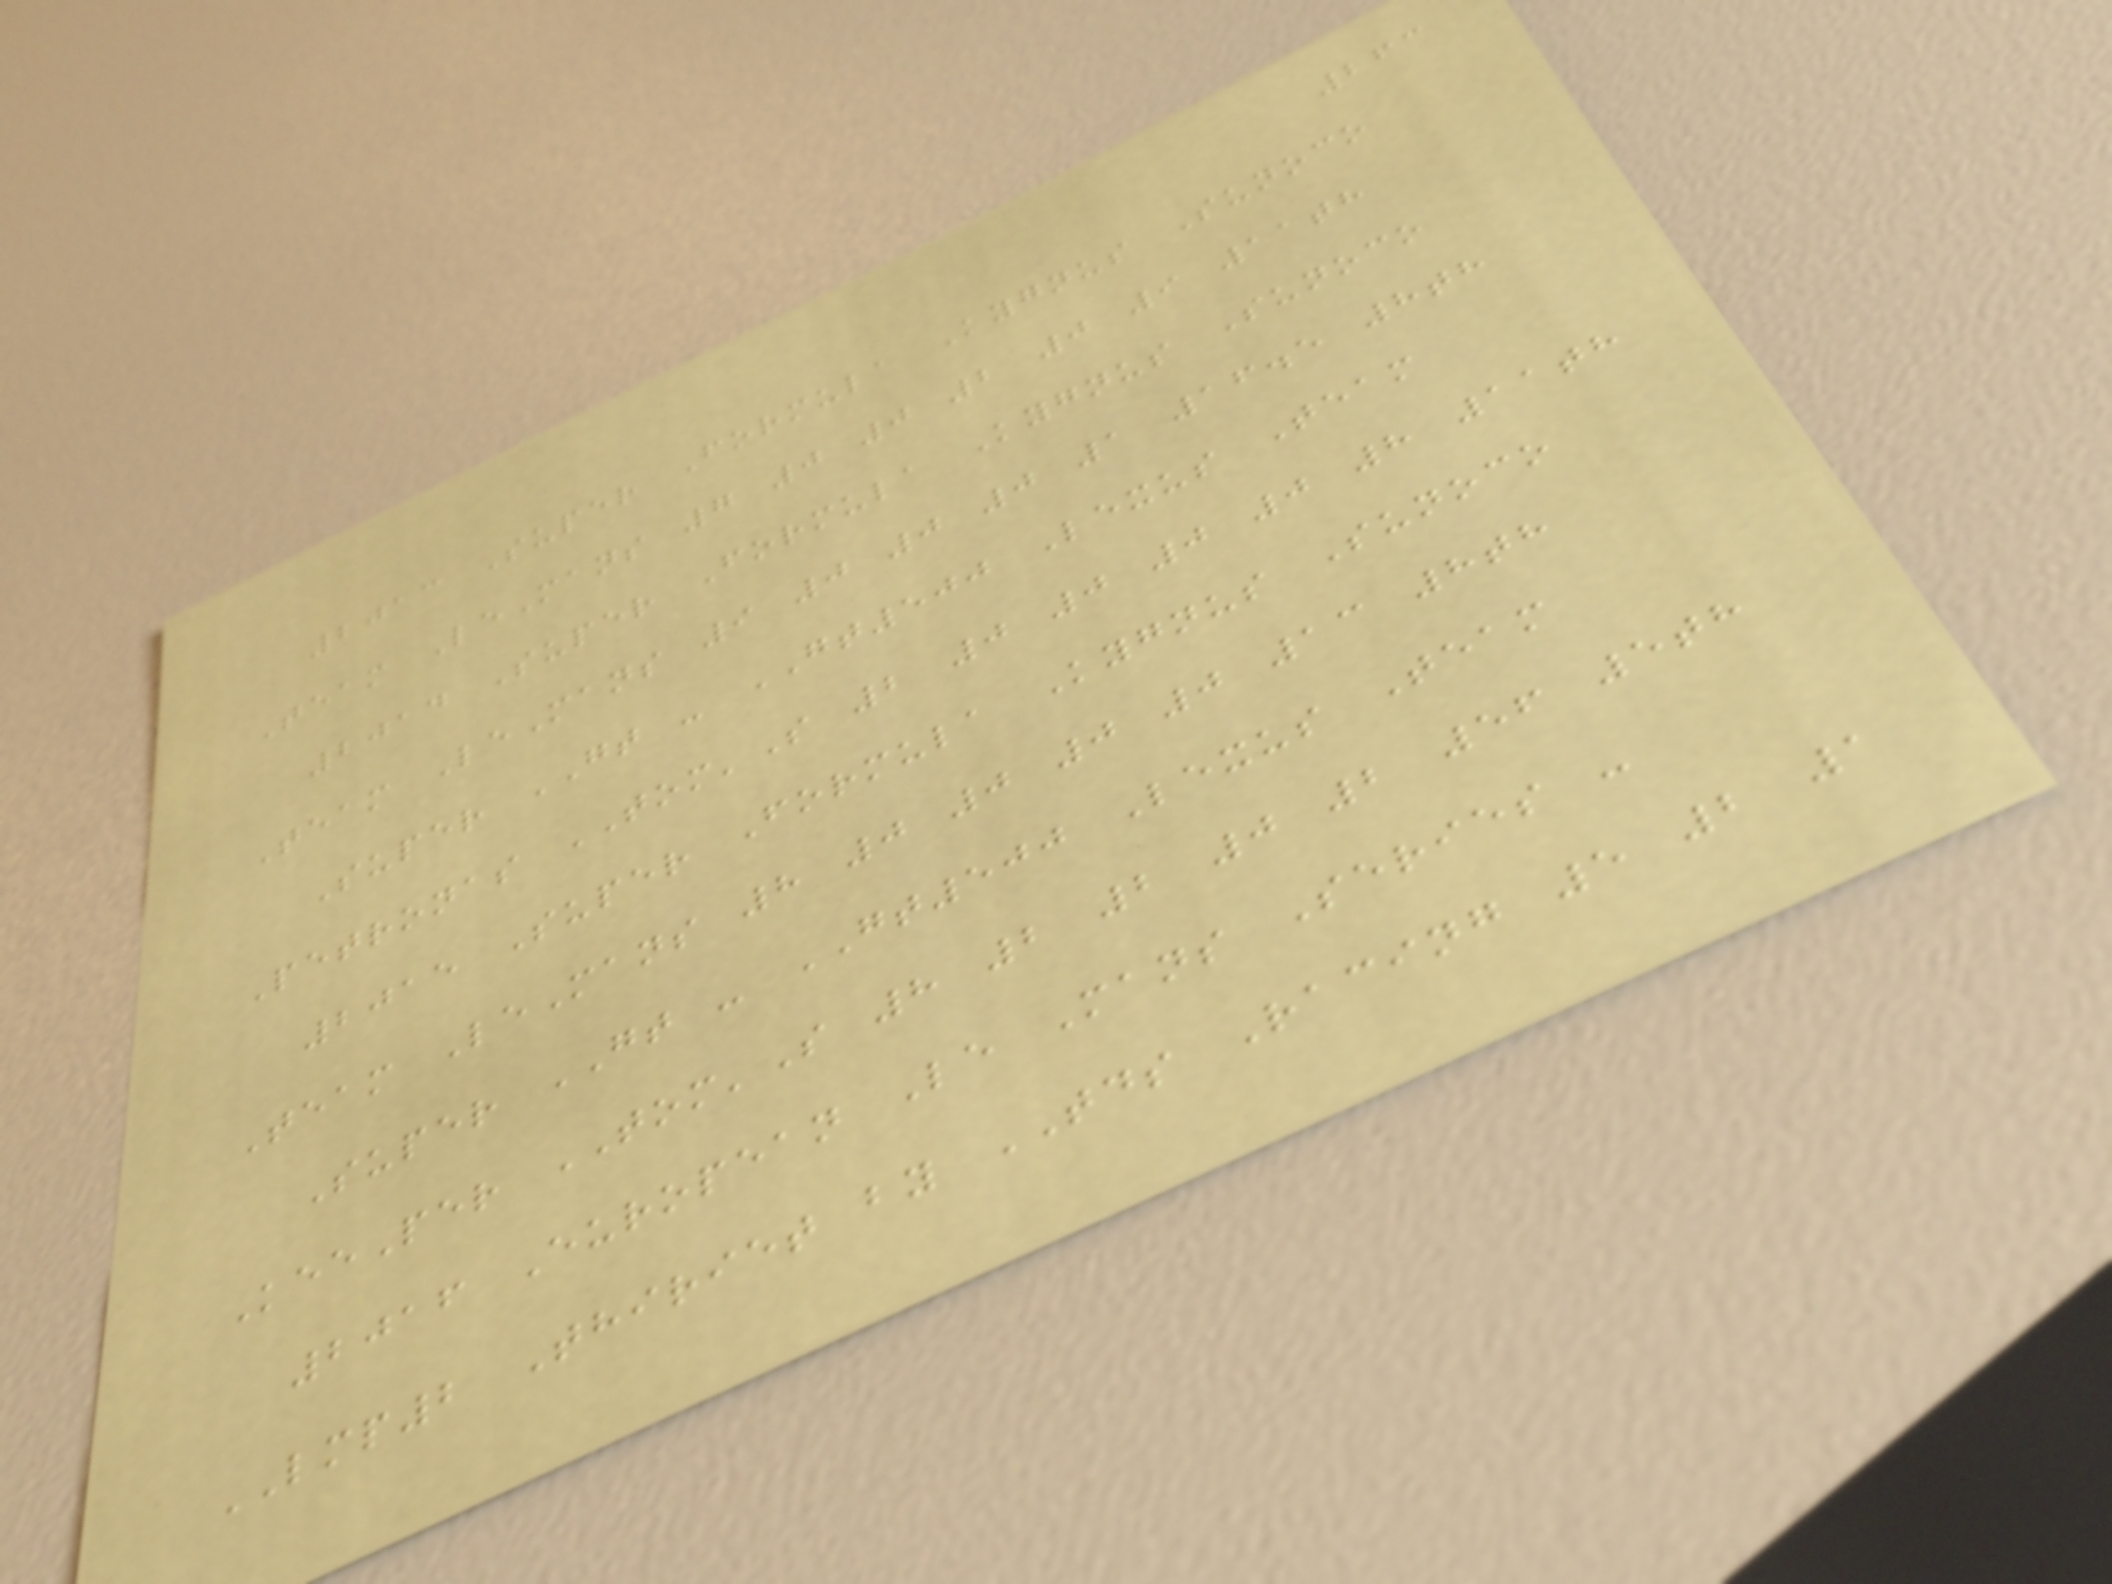263
2013 Super Formula Kygnus Sunoco
Team LeMans 7 0 0 2 0 9 11th
2014 Super Formula Kygnus Sunoco
Team LeMans 9 0 0 0 1 16.5 8th
Super GT - GT500 Lexus Team
Petronas TOM'S 2 0 0 0 0 8 11th
2015 Super Formula Kygnus Sunoco
Team LeMans 8 0 0 0 0 13 8th
Super GT - GT500 Lexus Team
KeePer TOM'S 8 2 2 0 2 56 5th
2016 European Le Mans Series -
LMP2 Thiriet by TDS Racing 5 2 1
